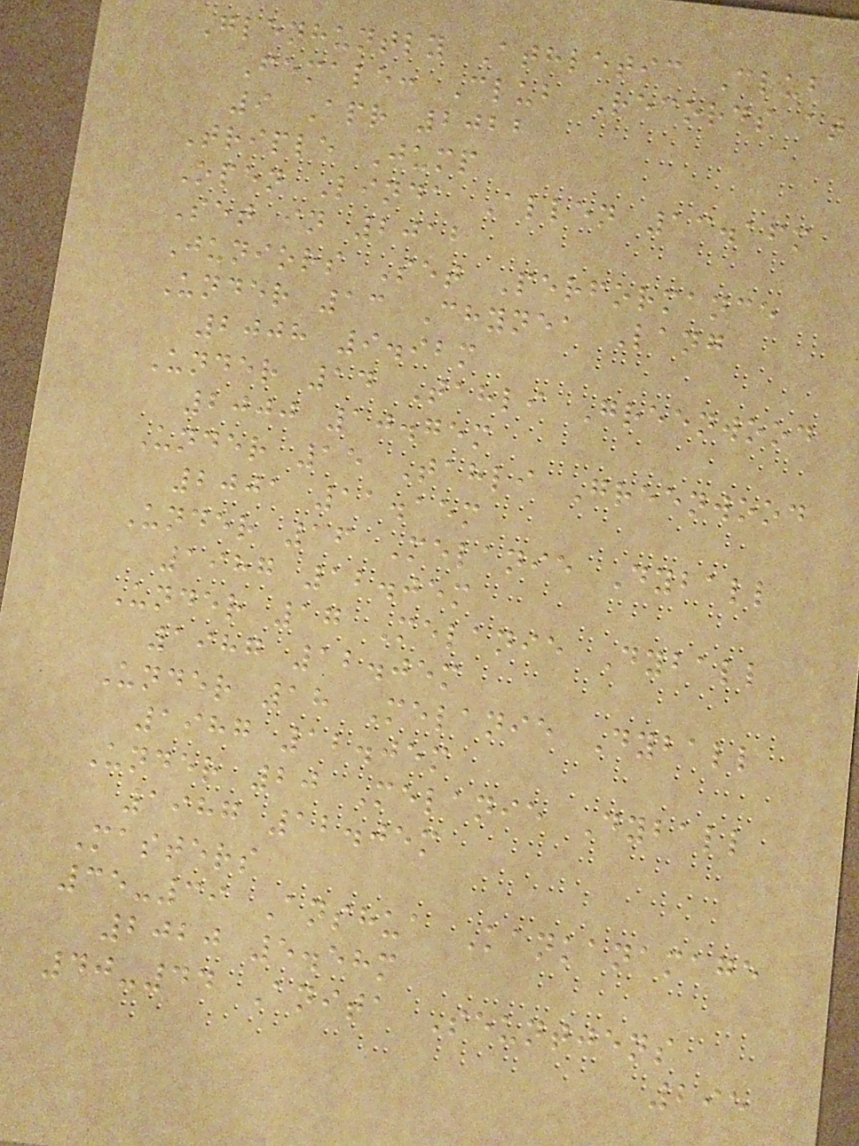Glenhuntly Athletic Club
Female: Club Records at
9 Apr 2022
Triple Jump
Open Linda Allen 13.16m
Set in 2012
Juniors Set Performance
Under 13 Chynea Lang
2008 9.92m
Under 14 Tahli Greenwood
2000 10.75m
Under 15 Tahli Greenwood
2001 11.15m
Under 16 Melanie Dyball
1987 12.05m
Under 17 Melanie Dyball
1987 12.05m
Under 18 Melanie Dyball
1987 12.05m
Under 20 Melanie Dyball
1987 12.05m
Masters
35-39 Anshua Kankanamage
2020 5.58m
40-44 Anita Seuntjens
295
